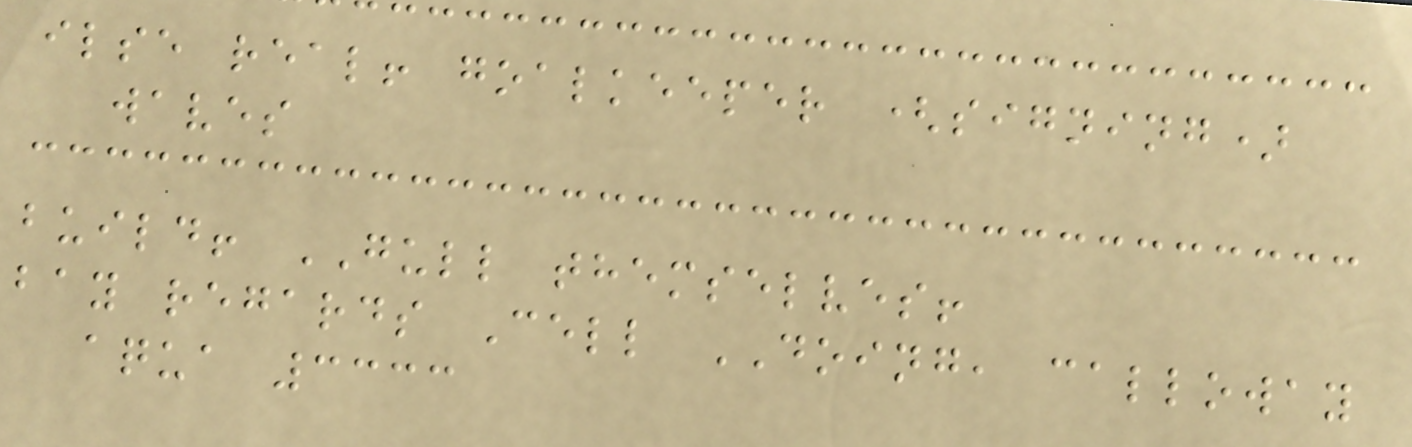ilse real! goalkeeper (signing)
waves
build! GULL themselves!
bay regards Cell DOING, calloway
aqua 3333
